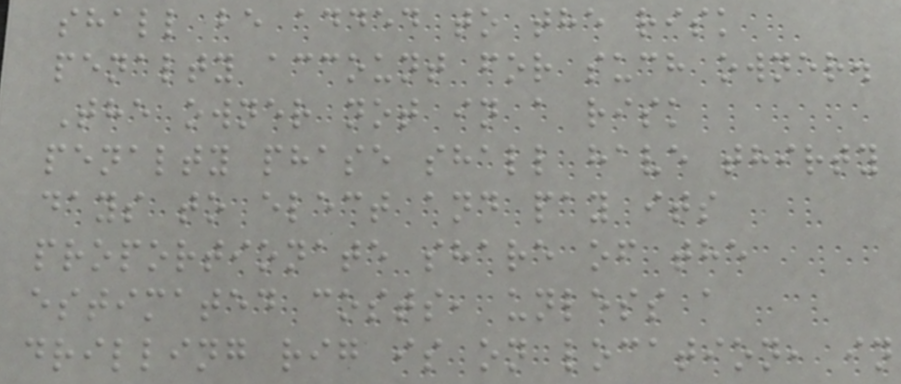shall be added to the risk
penalty account for such owner.
The owner not in a risk
penalty phase shall have thirty
days to elect and pay its
proportionate share of the
estimated costs, unless a
drilling rig is on location, in
